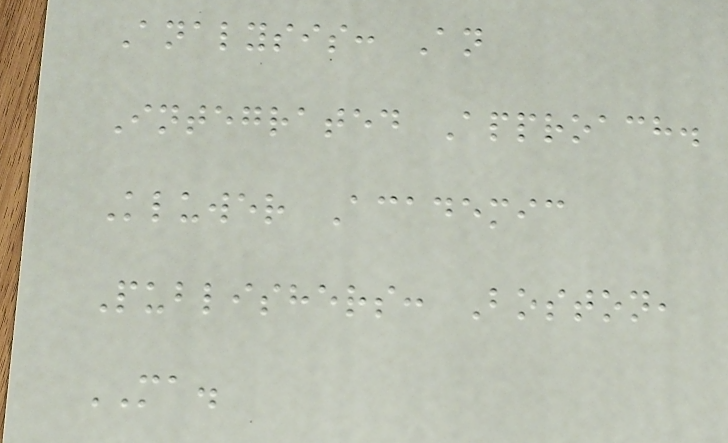Analysis: An
Integrated Approach.
Kluwer Academic
Publishers: Boston,
MA.
